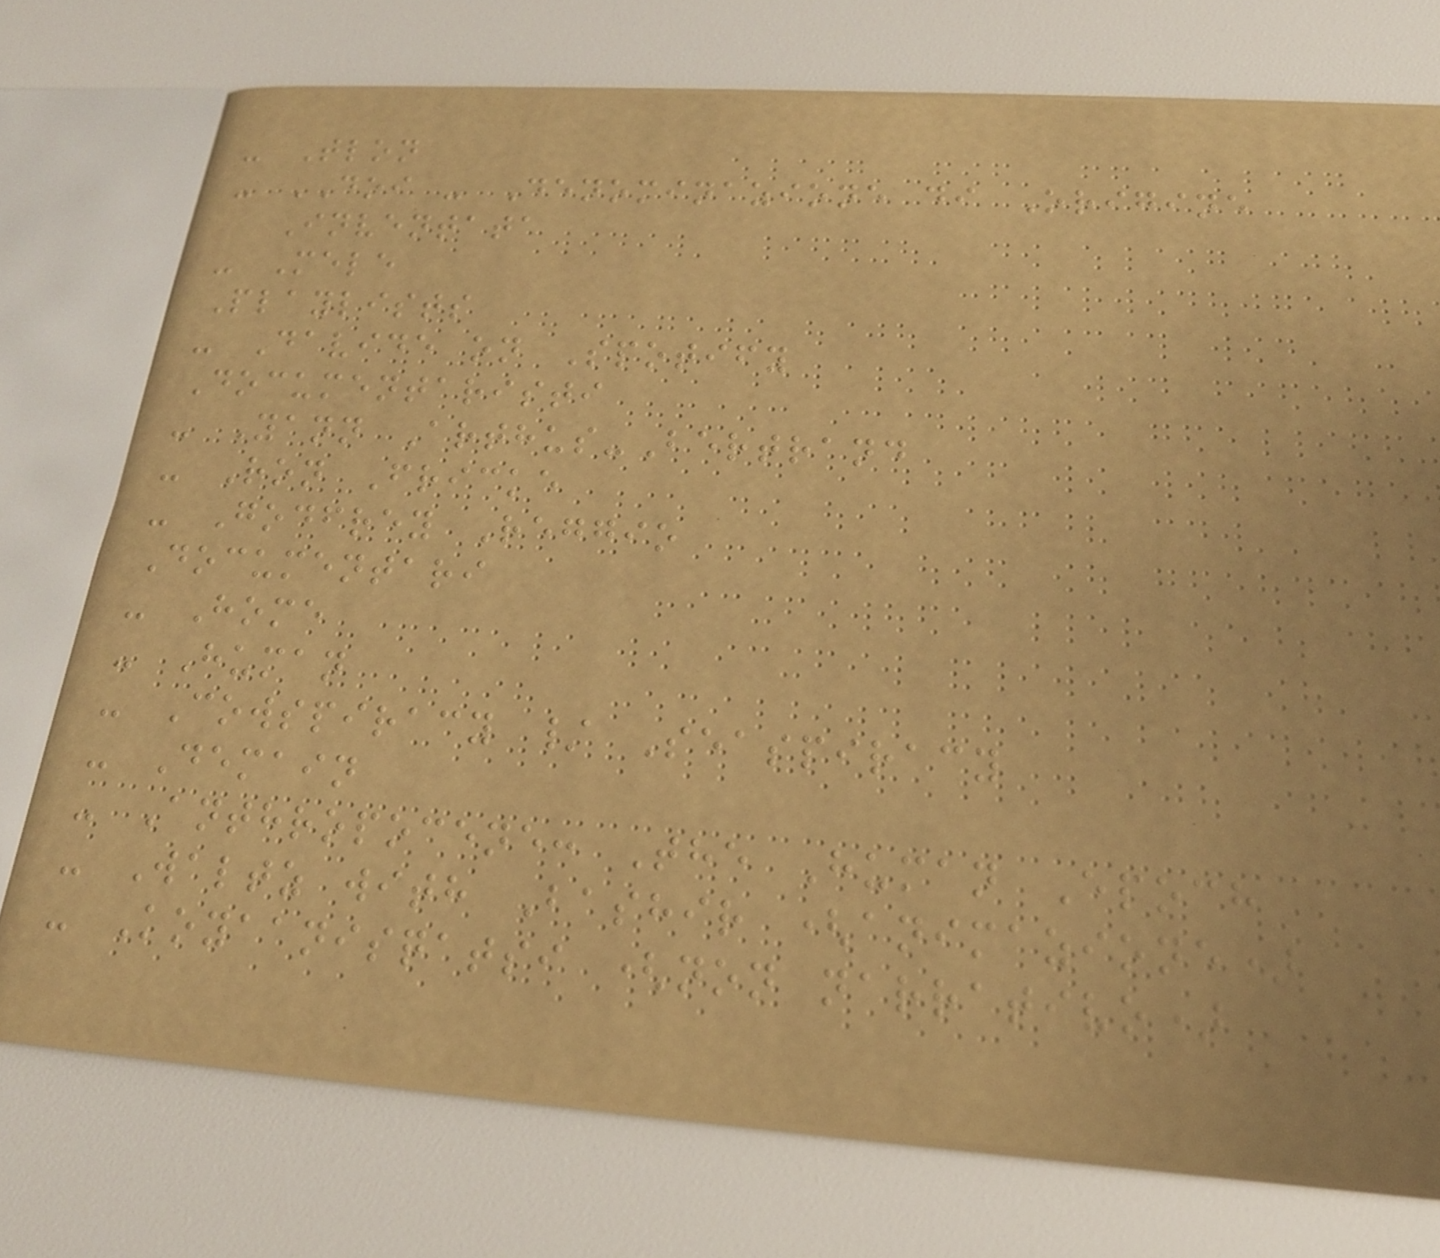- Tlon
- DOI - Denominazione di Origine
Inventata
- Mele
Playlists
- Davide on Spotify
Documentaristi
- Yann Arthus-Bertrand
- Ron Fricke
- Godfrey Reggio
Documentari
- Home
- Human
- Cowspiracy / Seaspiracy
- Demain
- Anthropocene: The Human Epoch
- Waltz with Bashir (animazione)
- Koyaanisqatsi (non narrativo)
